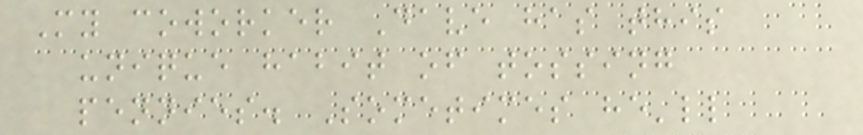My coworker Dave has this
unique habit of tossing
pennies. Sometimes he'll
